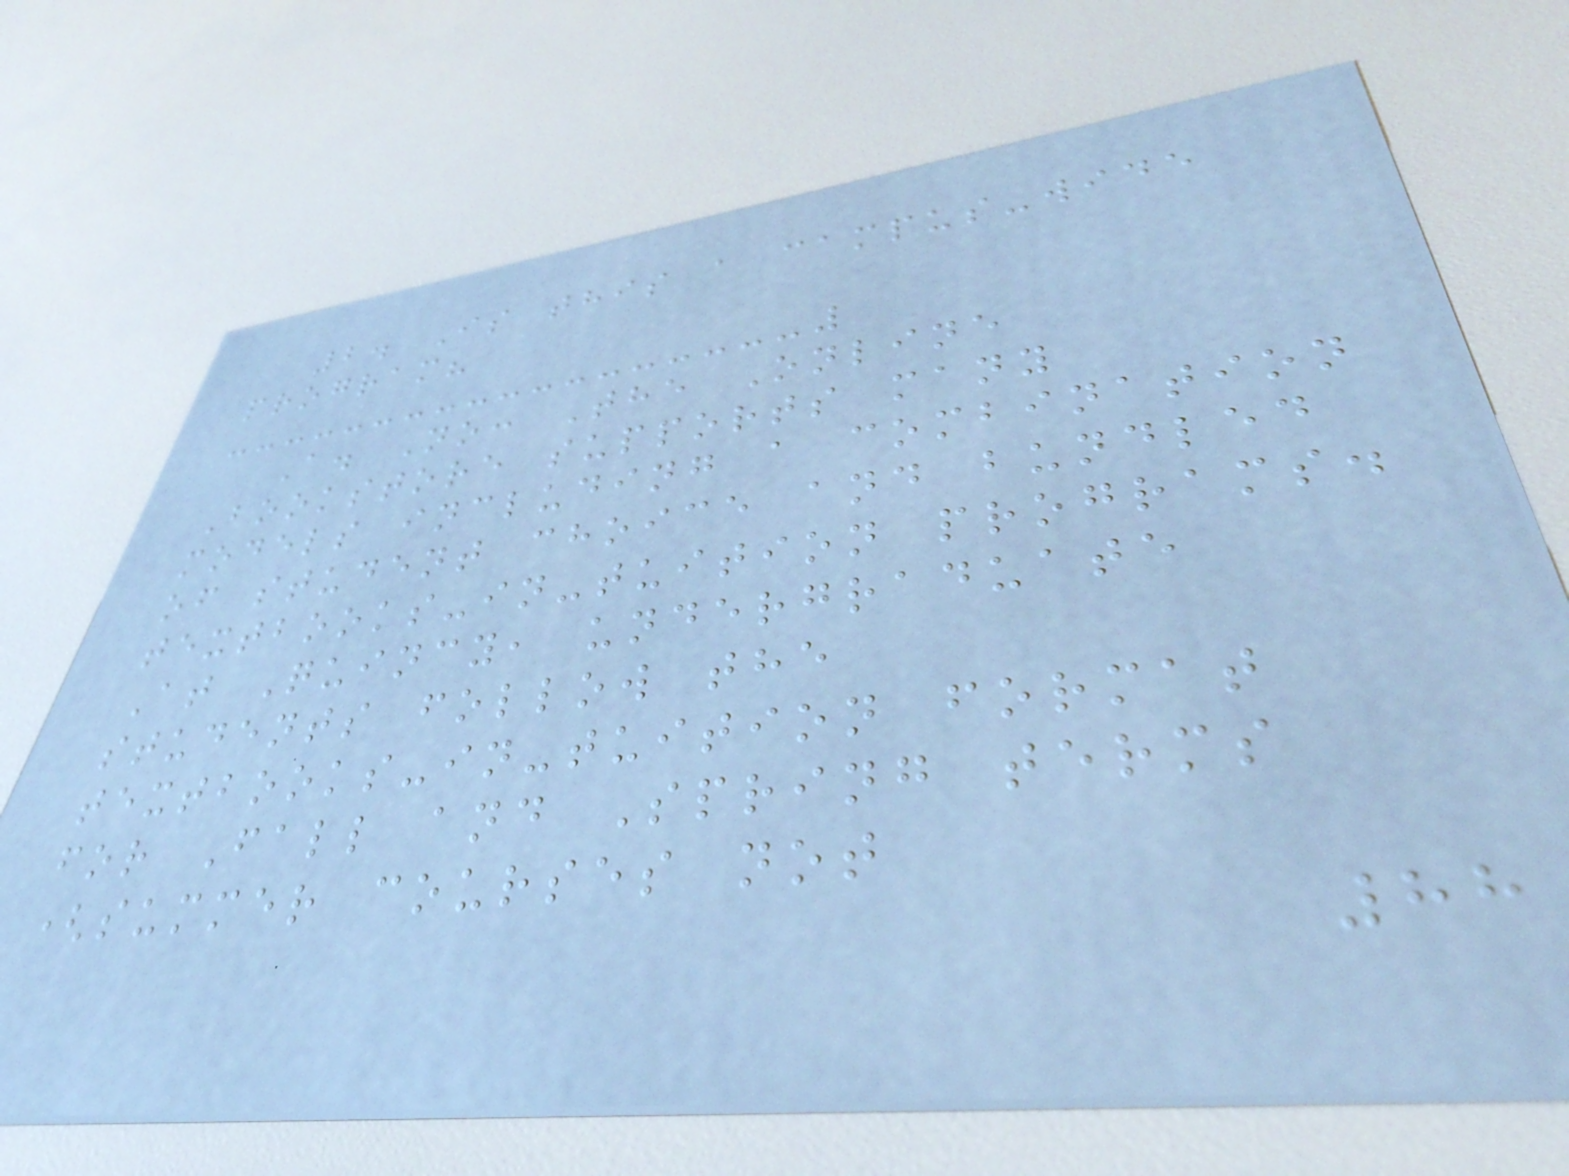2. Is this a campus-wide
program?
A. No: The Online
Bookstore supports many
models including a combination
of student choice and bundled
textbooks-in-tuition programs.
At Quincy, undergraduate
students follow the
textbooks-in-tuition format
for Fall and Spring terms
(summer courses not
88
